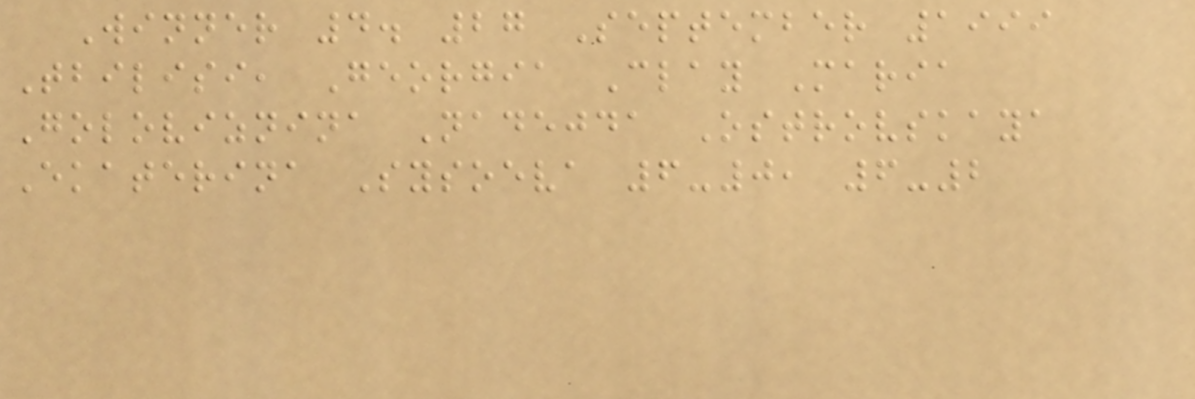Winner 4. 27 September 1999
Tbilisi, Georgia Clay Maria
Goloviznina Nadejda Ostrovskaya
Ekaterina Sysoeva 6-0, 6-2
